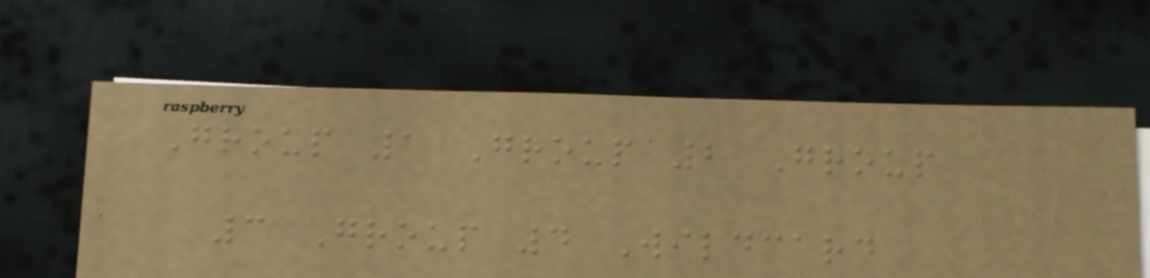Group 1 Group 2 Group
3 Group 4 Wildcard
